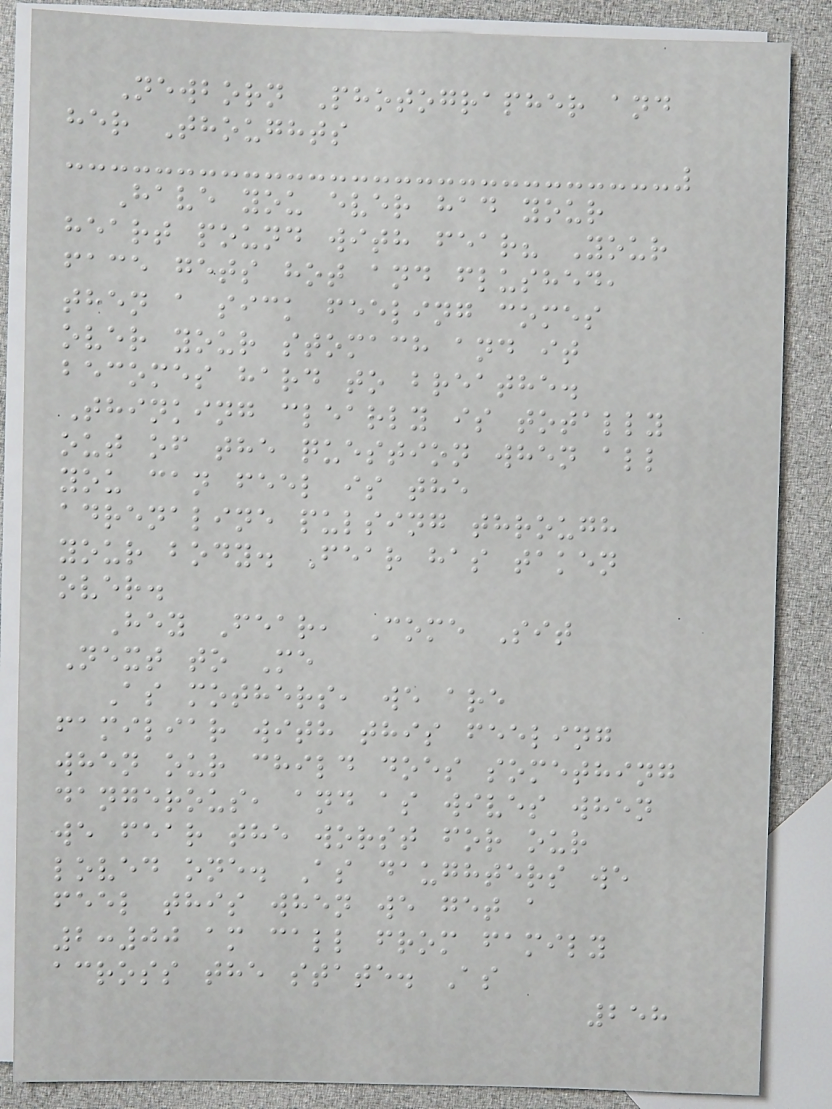Newborn Photographer and
her Thoughts
Have you ever had your
heart pound with fear? Your
face gets hot and flushed,
then a sick feeling comes
over your stomach and it
becomes hard to breathe.
Thinking clearly is totally
out of the question when all
you can feel is the
adrenaline pulsing through
your body. Fear has taken
over.
Hey Fear, Come Sit
Next to Me
As mothers, we are
familiar with this feeling
when our child does something
dangerous, and as wives when
we fear the worst for our
loved one. As daughters we
feel this when we get a
2:00 am call from family
across the state. As
258
